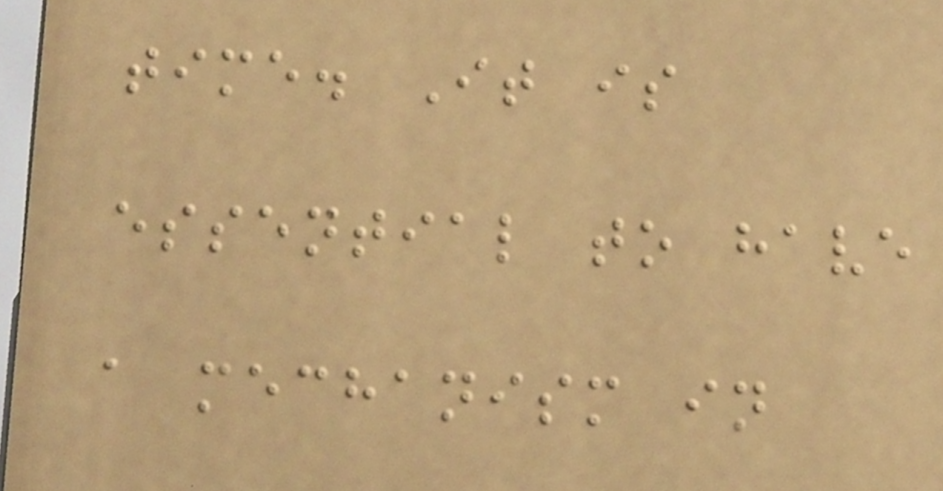time. It is
essential to have
a mechanism in
